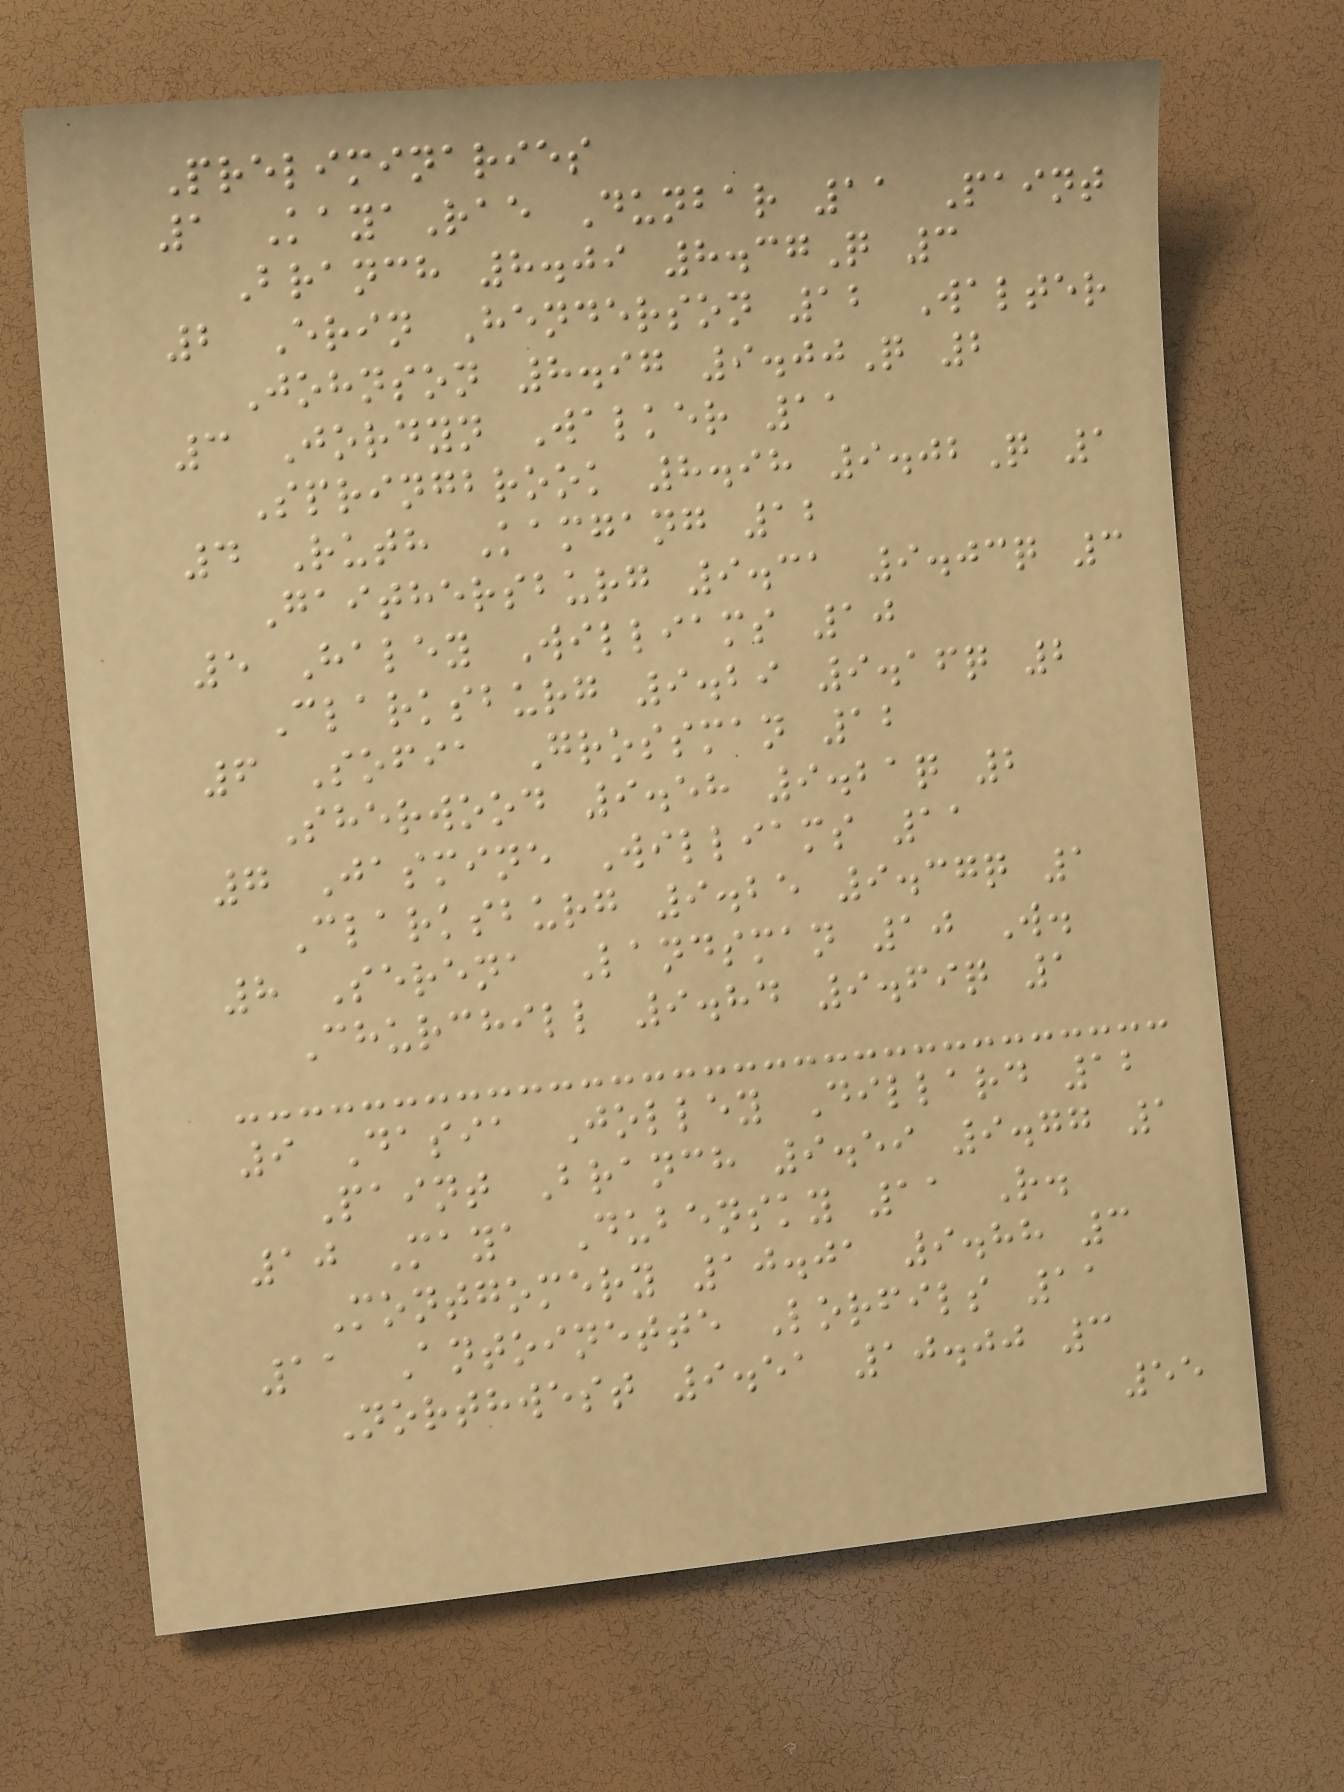Preliminaries
1 KayaRae Dunbar 11 Paint
Branch 8.09 8.37Q 3
2 Erin Henderson 12 Walter
Johnson 8.97 9.00Q 2
3 Jordyn Walker 11
Springbrook 8.98 9.02Q 1
4 Ruth Kamgang 12
Gaithersburg 9.31 9.03q 3
5 Haley Williams 10
Clarksburg 9.29 9.16q 2
6 Sofia Grossman 12
Sherwood 9.58 9.21q 2
7 Jasmine Williams 11
Clarksburg 9.25 9.37q 1
8 Serena Landsman 10 W.
Churchill 9.84 9.69q 1
9 Dasia Jolley Dillard 12
Paint Branch 9.59 9.77 1
10 Maya Dubensky 11 R.
Montgomery 10.01 9.88 3
11 Antoinette Lorfils 11
Northwest 9.51 10.00 3
55
